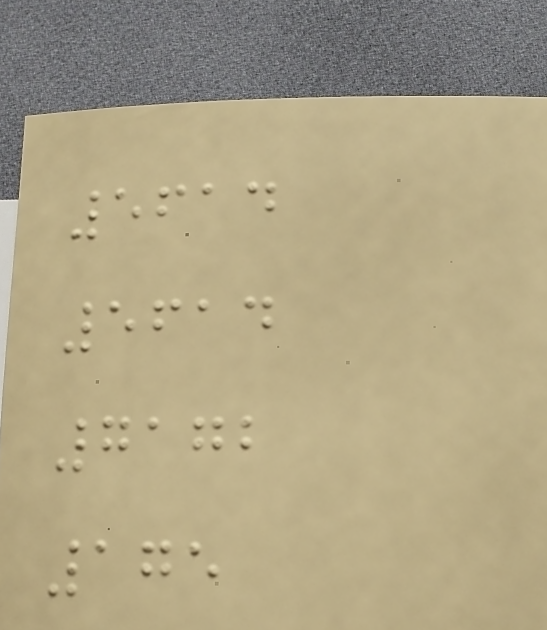5614
5614
7172
175
